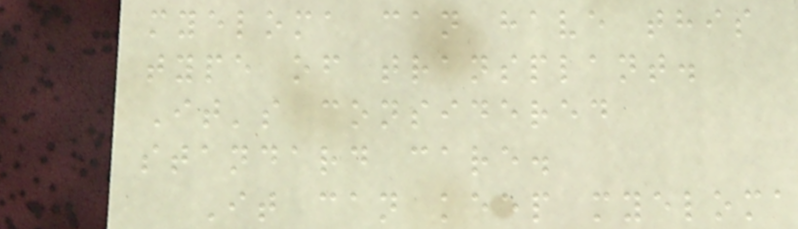myeloma can have this
type of transplant.
It's considered
standard care.
It can keep myeloma
